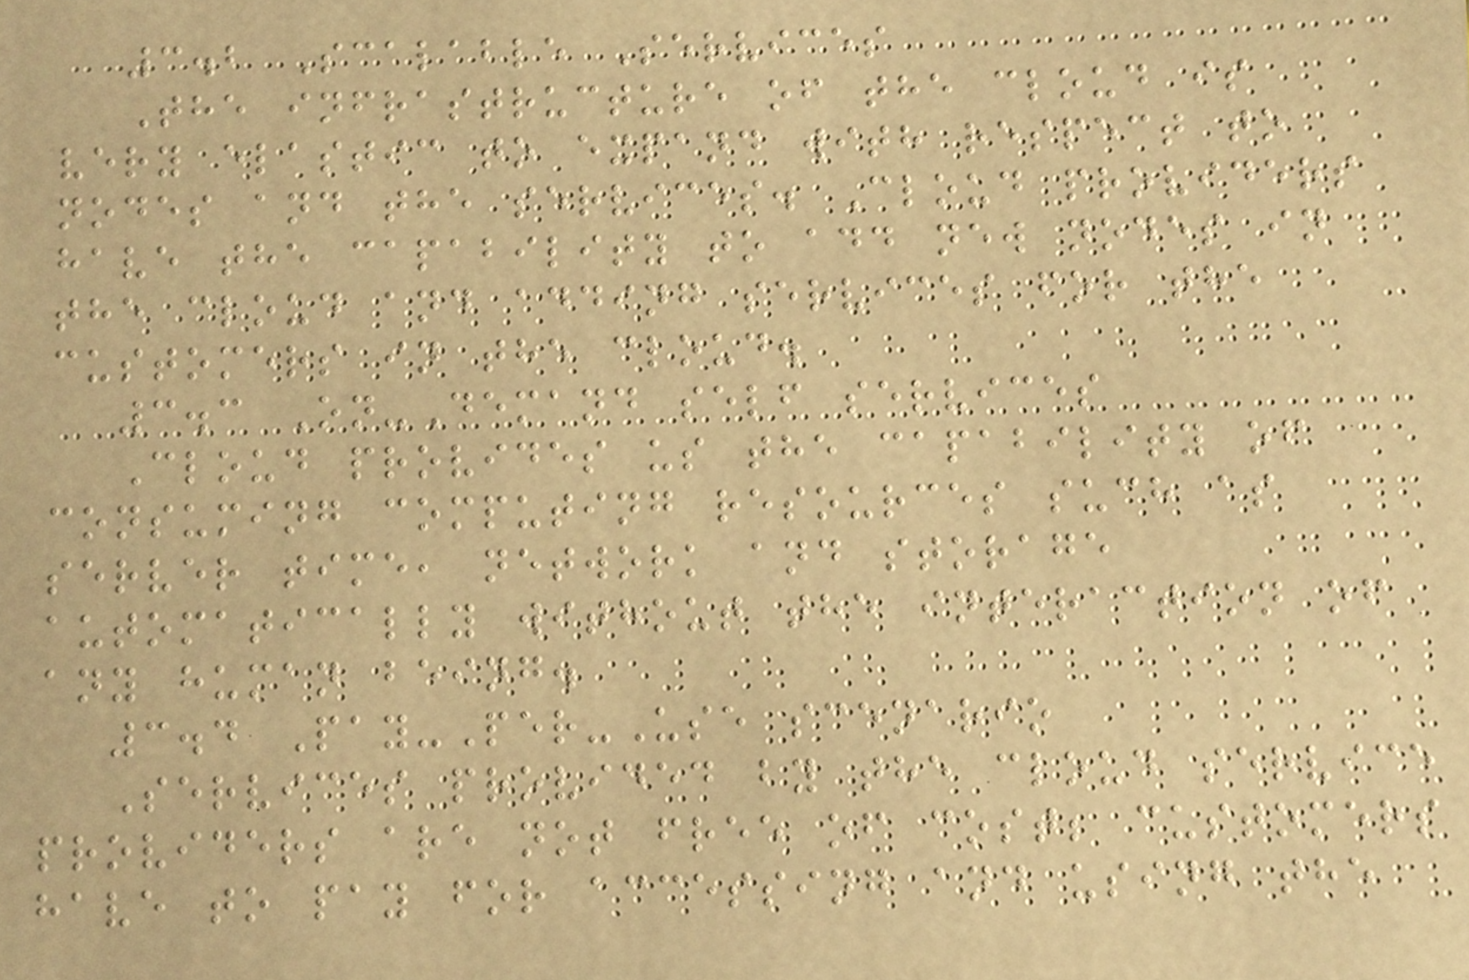3.2 Scalable Services
The infrastructure of the cloud is
very elastic to expand with respect to
nodes and the services. Cloud providers
have the capability to add new nodes in
the cloud and adding services for the
customers in the cloud.
3.3 On-Demand self services
Cloud provides us the capability of
consuming computing resources such as
server time, network and storage
automatically without the interaction of
any human being.
3.4 Pay-Per-Use scenario
Services provided by the cloud service
providers are not free of cost; customers
have to pay for accessing and using the
